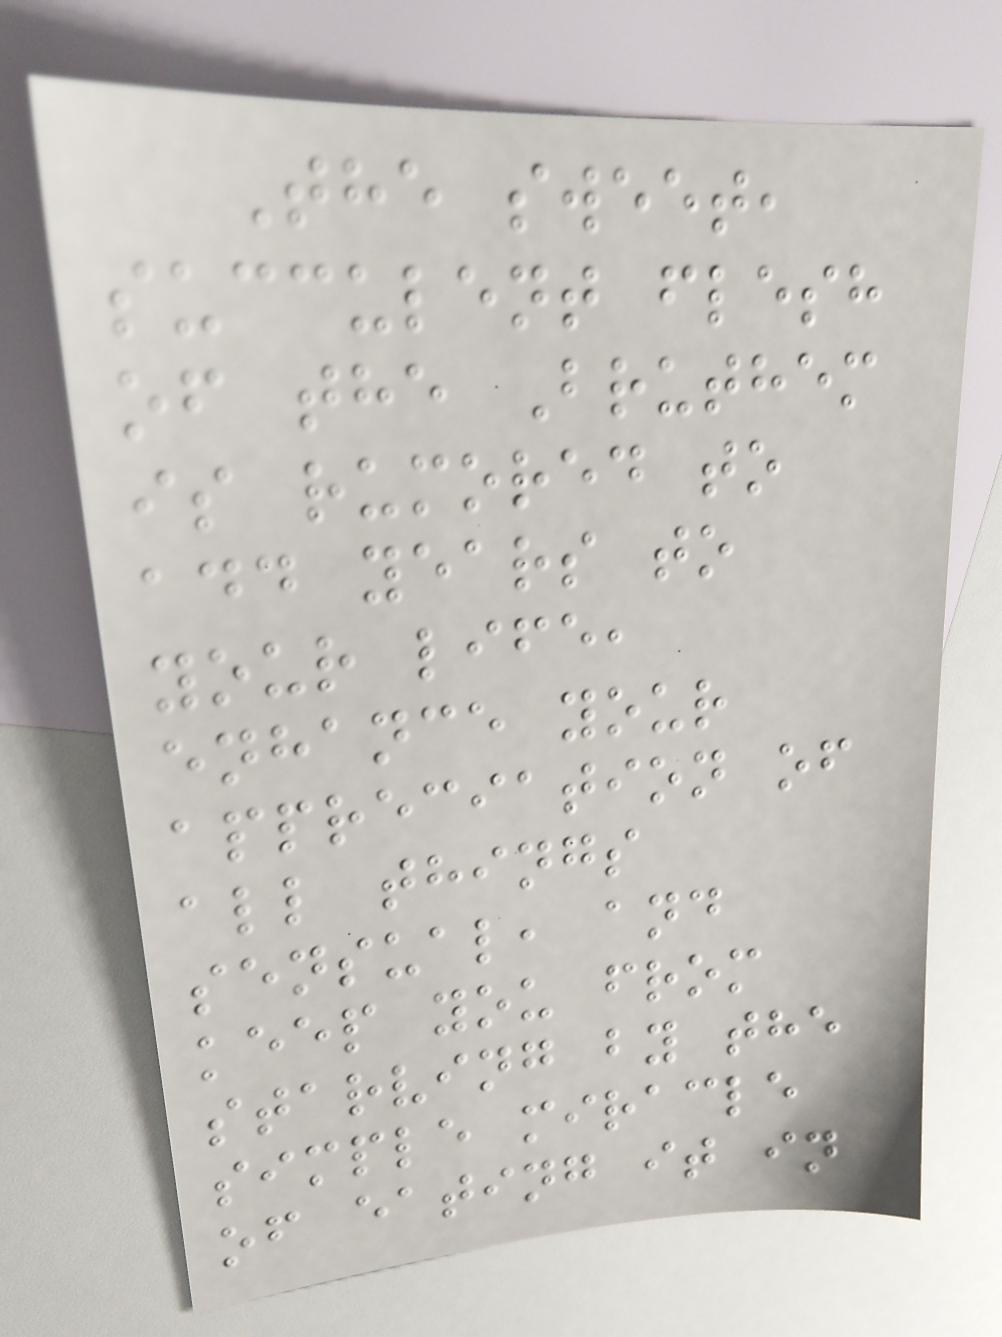The sweet,
succulent flesh
of the Bruthem
is rumored to
add years to
your life,
enhance your
appreciation of
all things
sensual, and
keep you from
starving by the
simple miracle
of eating it in
